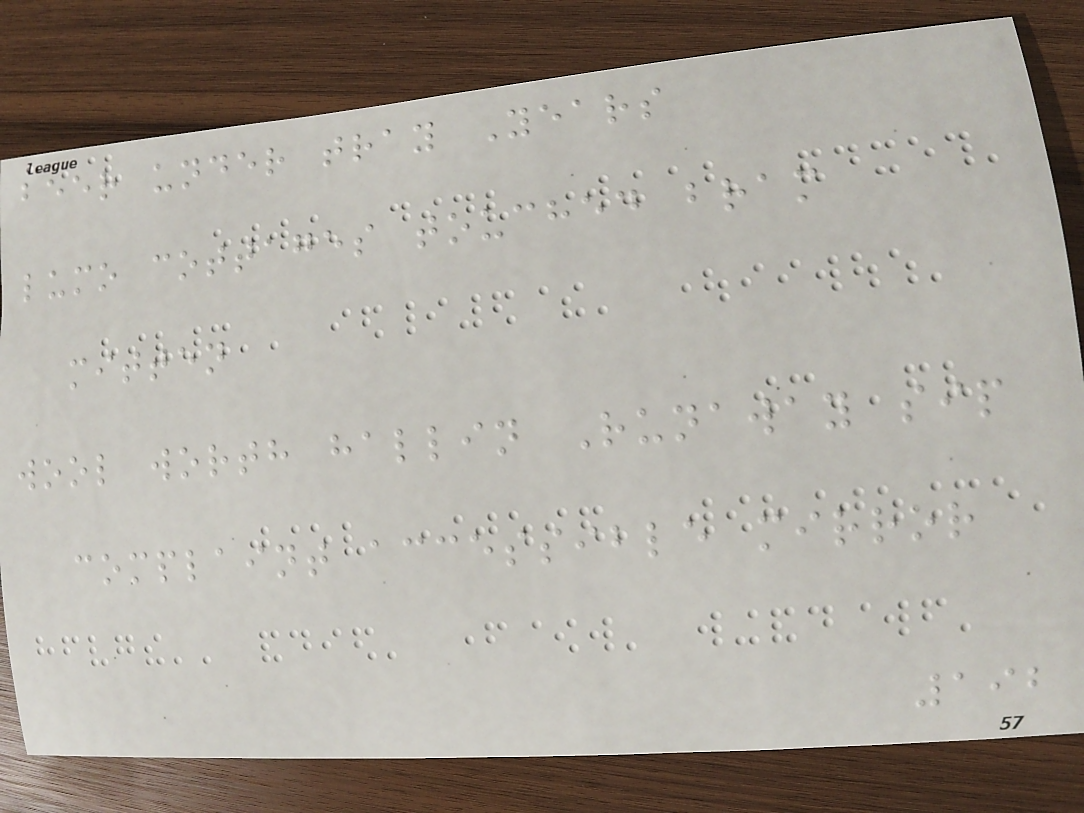beer under tray Years
lumo cottages touched bram
mitten
wool worth hallin Runaway sip
complaint accessible mirror
192
